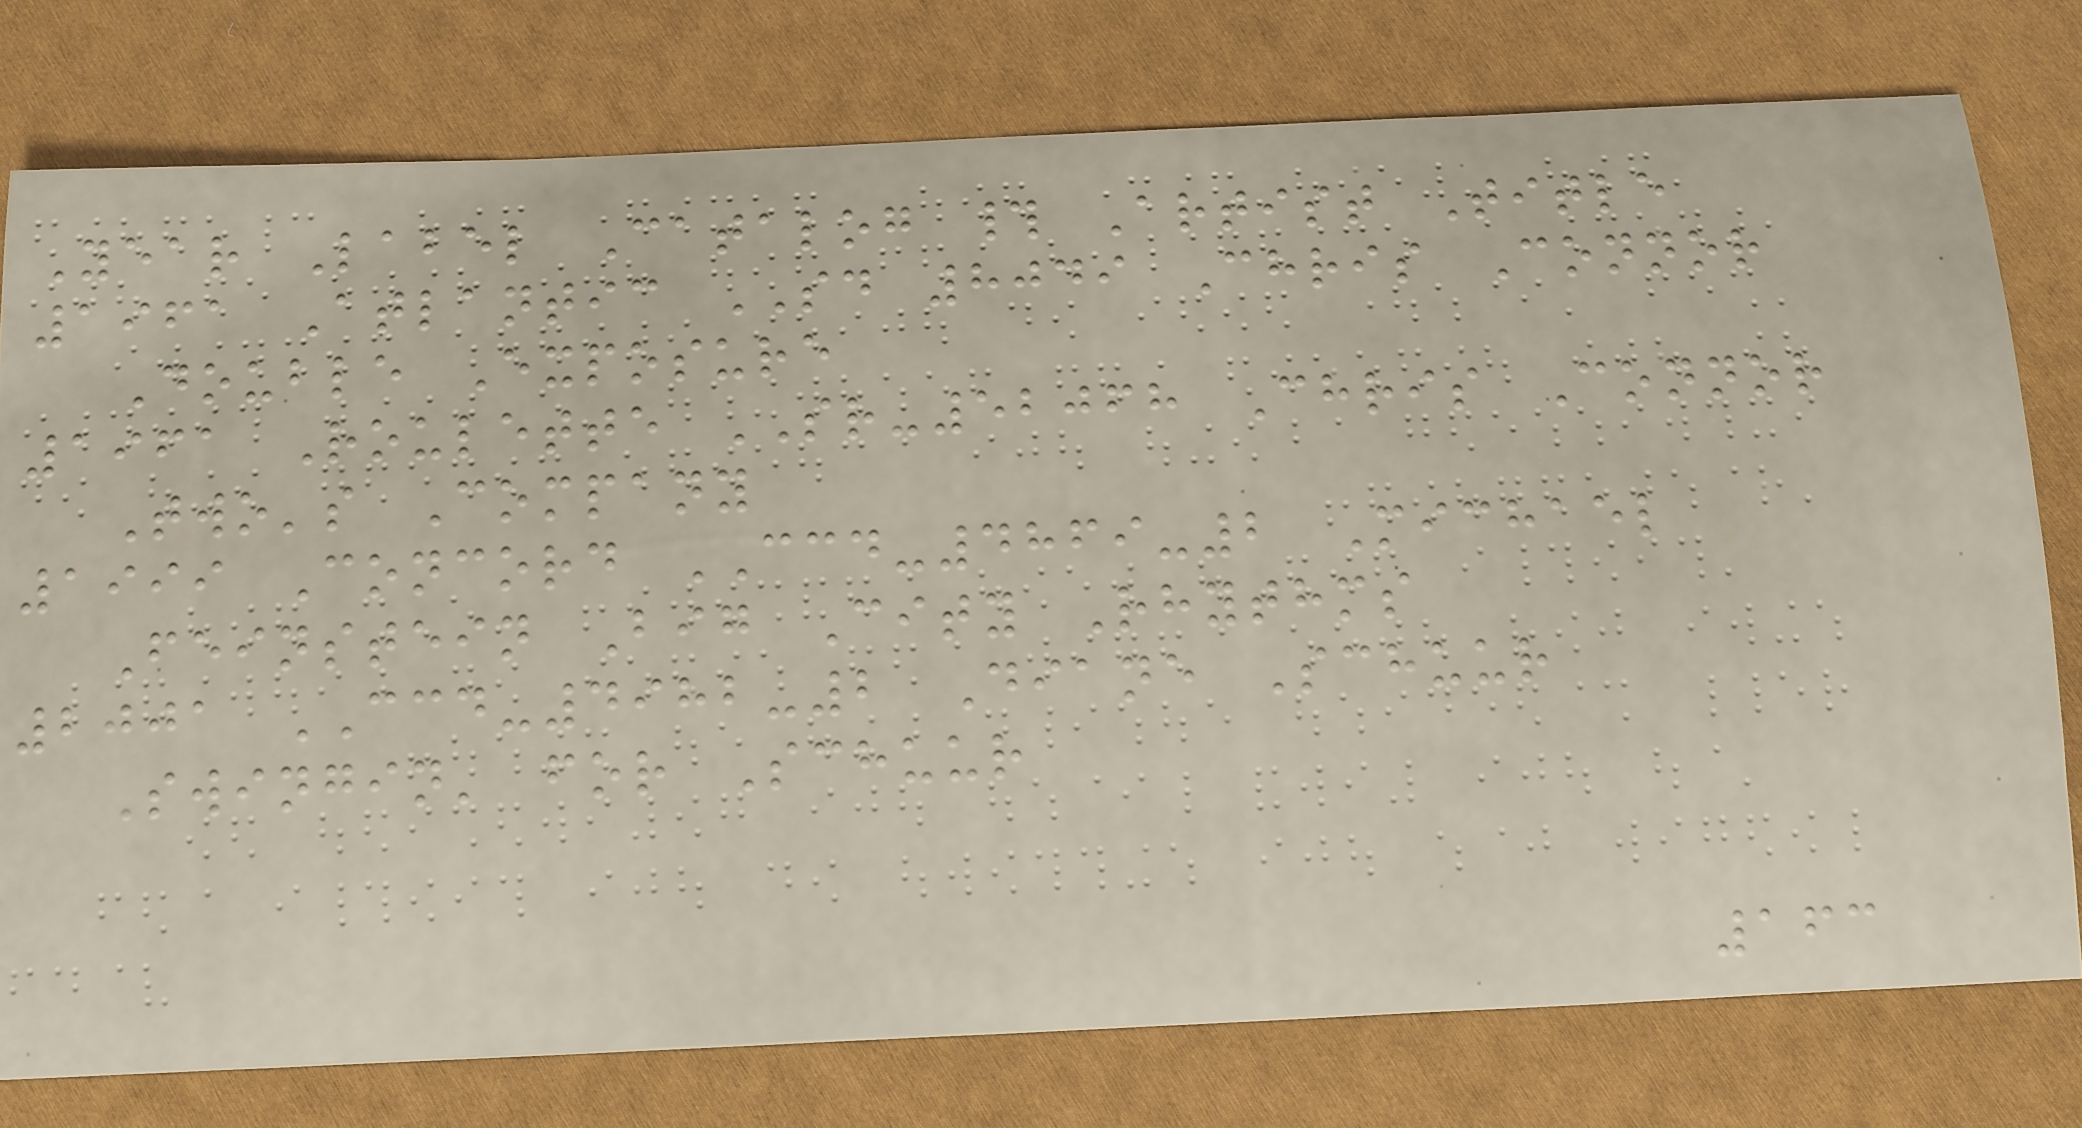Year Label Catalog # Artist Title
1961 Atlantic SD 8049 Chris Connor
Double Exposure
1961 Roulette SR-52068 Chris Connor
Two's Company
1999 Concord CCD-4869-2 Michael
Feinstein Big City Rhythms
2001 CCD-4982-2 Diane Schuur
Swingin' for Schuur
163
